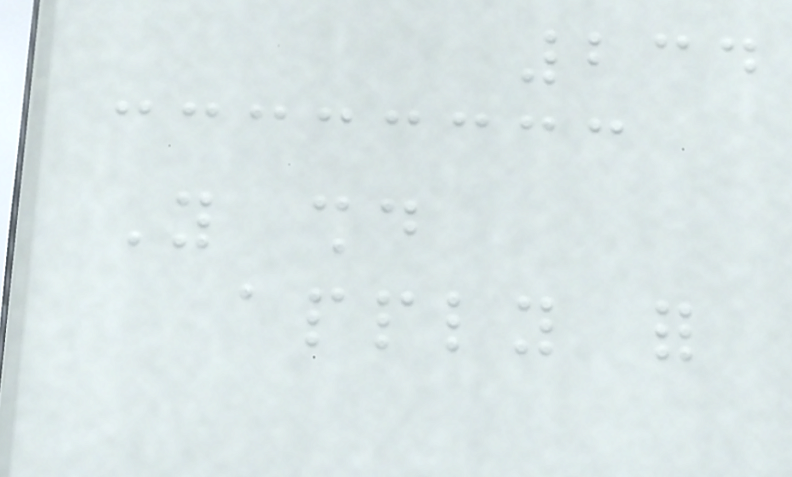234
You should
apply for
